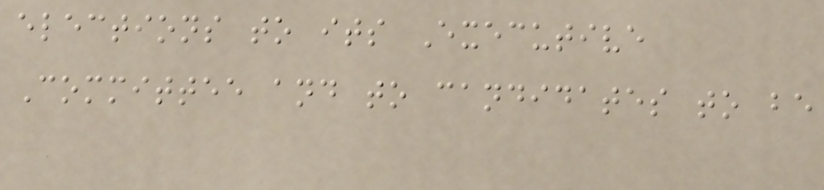elections to its Executive
Committee and to candidates to be
